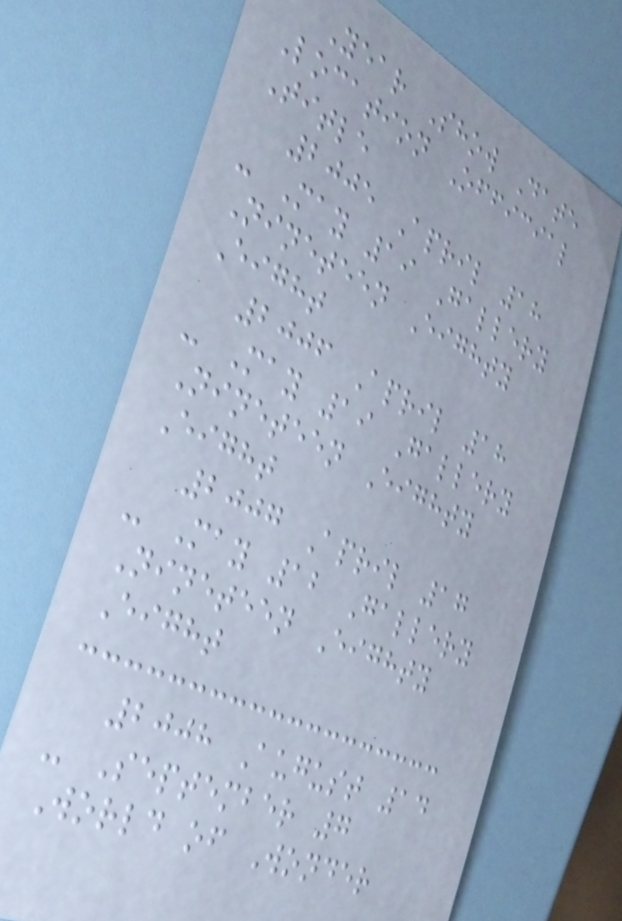Year Show Date
Location Official
Title
2005 April 18
- May 19 Gallery
Nineteen Eighty
Eight
2006 April 18
- May 19 Gallery
Nineteen Eighty
Eight
2007 April 17
- May 12 Gallery
Nineteen Eighty
Eight
2008 August 14
- September 7
World of Wonder
